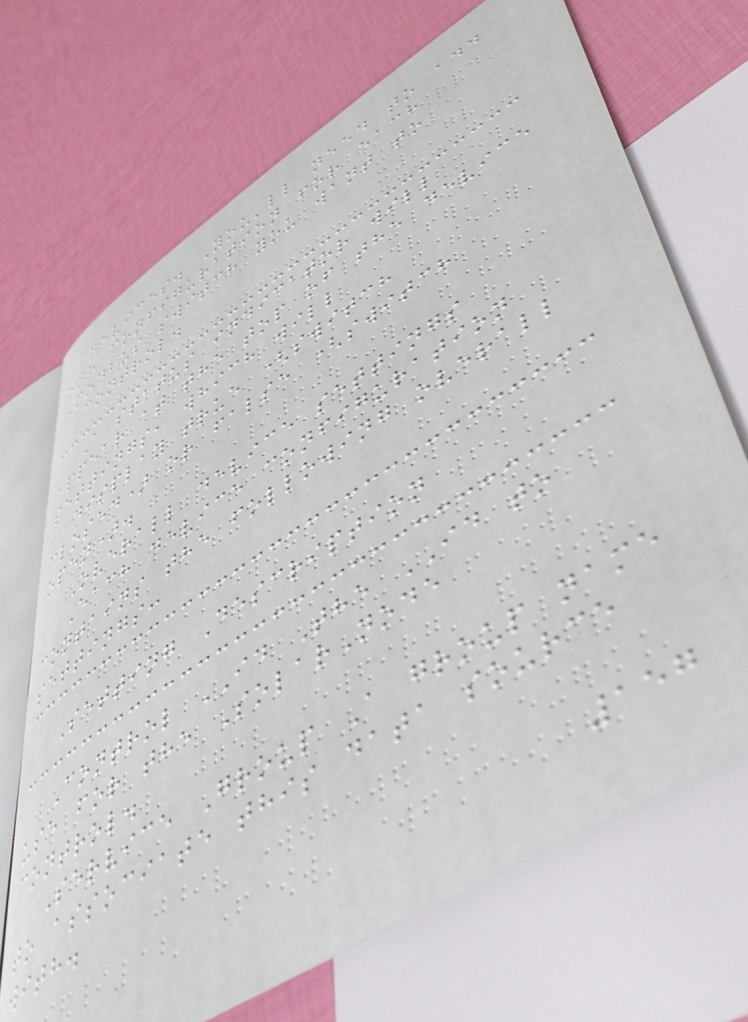devices. You'll need to add
one configuration for each
Modbus switch you want to
control.
A status indicator will
appear at the top of the device
settings, which will
display true (switch
closed) or false (switch
open).
Overall device settings
Each device configuration
contains the following overall
settings:
Setting Description
Control ID The ID to
use for the SolarNode
control.
Service Group A group name
to associate this data source
with.
157
